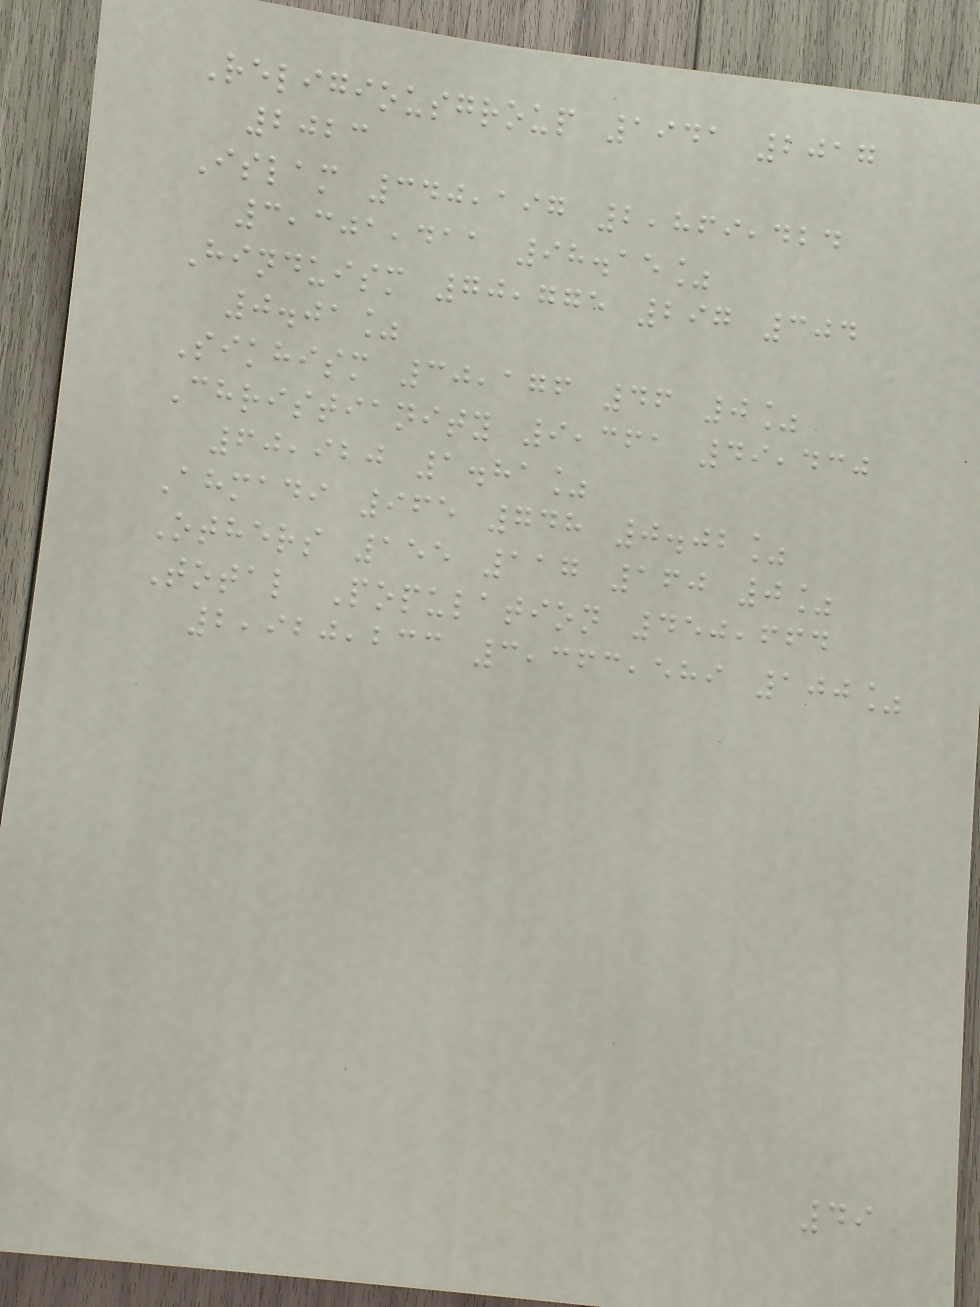Religiousgroup 1941 2017
2023
Islam 340,197 2,869,424
3,301,411 98.15%
Hinduism 70,775 297 304
0.01%
Sikhism 30,176 46 0%
Christianity 9,361 49,430
60,920 1.81%
Ahmadi 965 748 0.02%
Others 155 117 160 0%
Total Population 450,664
2,920,233 3,363,589 100%
49
